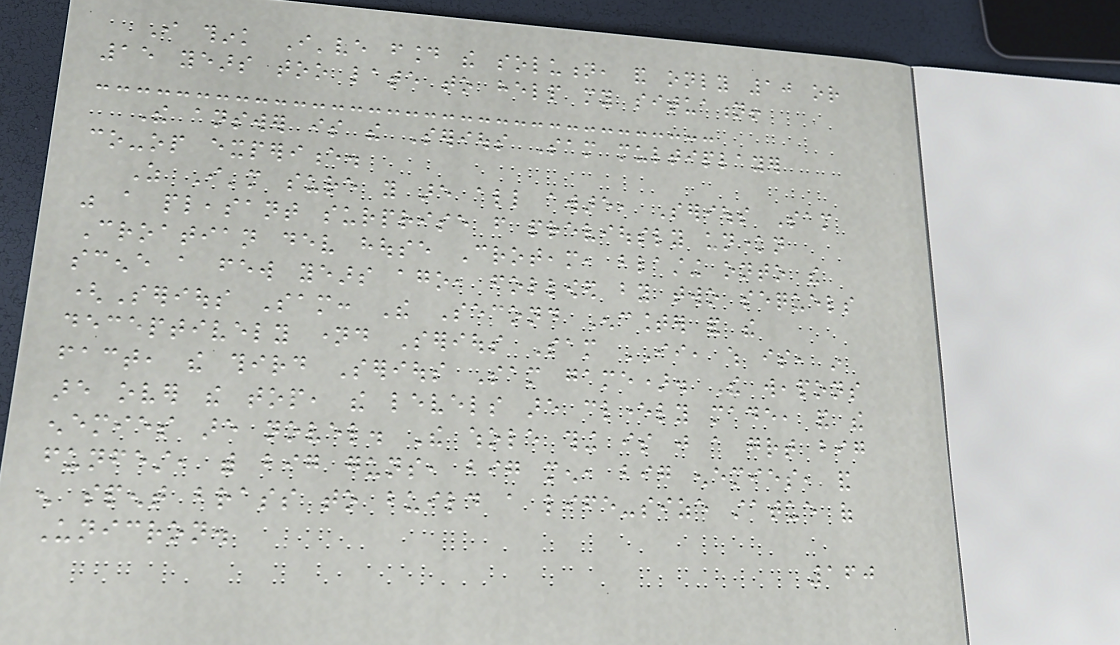I think I've found the solution, and only 10 or
15 years too late to help my situation!
The answer is the Serious Sam multiplayer
co-op experience.
As I'm sure you are all aware, Serious Sam
was a pleasant surprise from previously unknown
Croatian dev house Croteam, blasting onto the
scene a few years ago, followed by two sequels
(Serious Sam: The Second Encounter and the
deceptively named Serious Sam II, which is, in
fact, the third Serious Sam game). The weapons
are over the top, the levels are cleverly made, and the
enemies are novel. The whole thing is just a great big
funfest, with big guns, big men, big enemies, and
enough spent brass to build a life-size statue of
Unicron.
160
